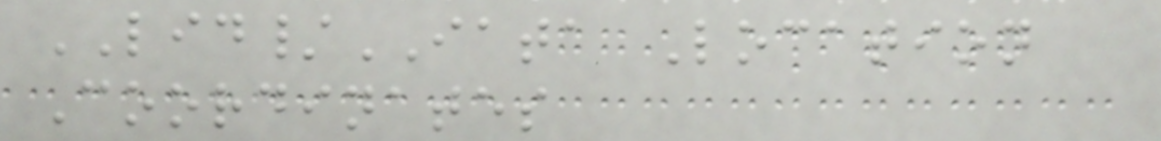LID/IATA Location
Coordinates
